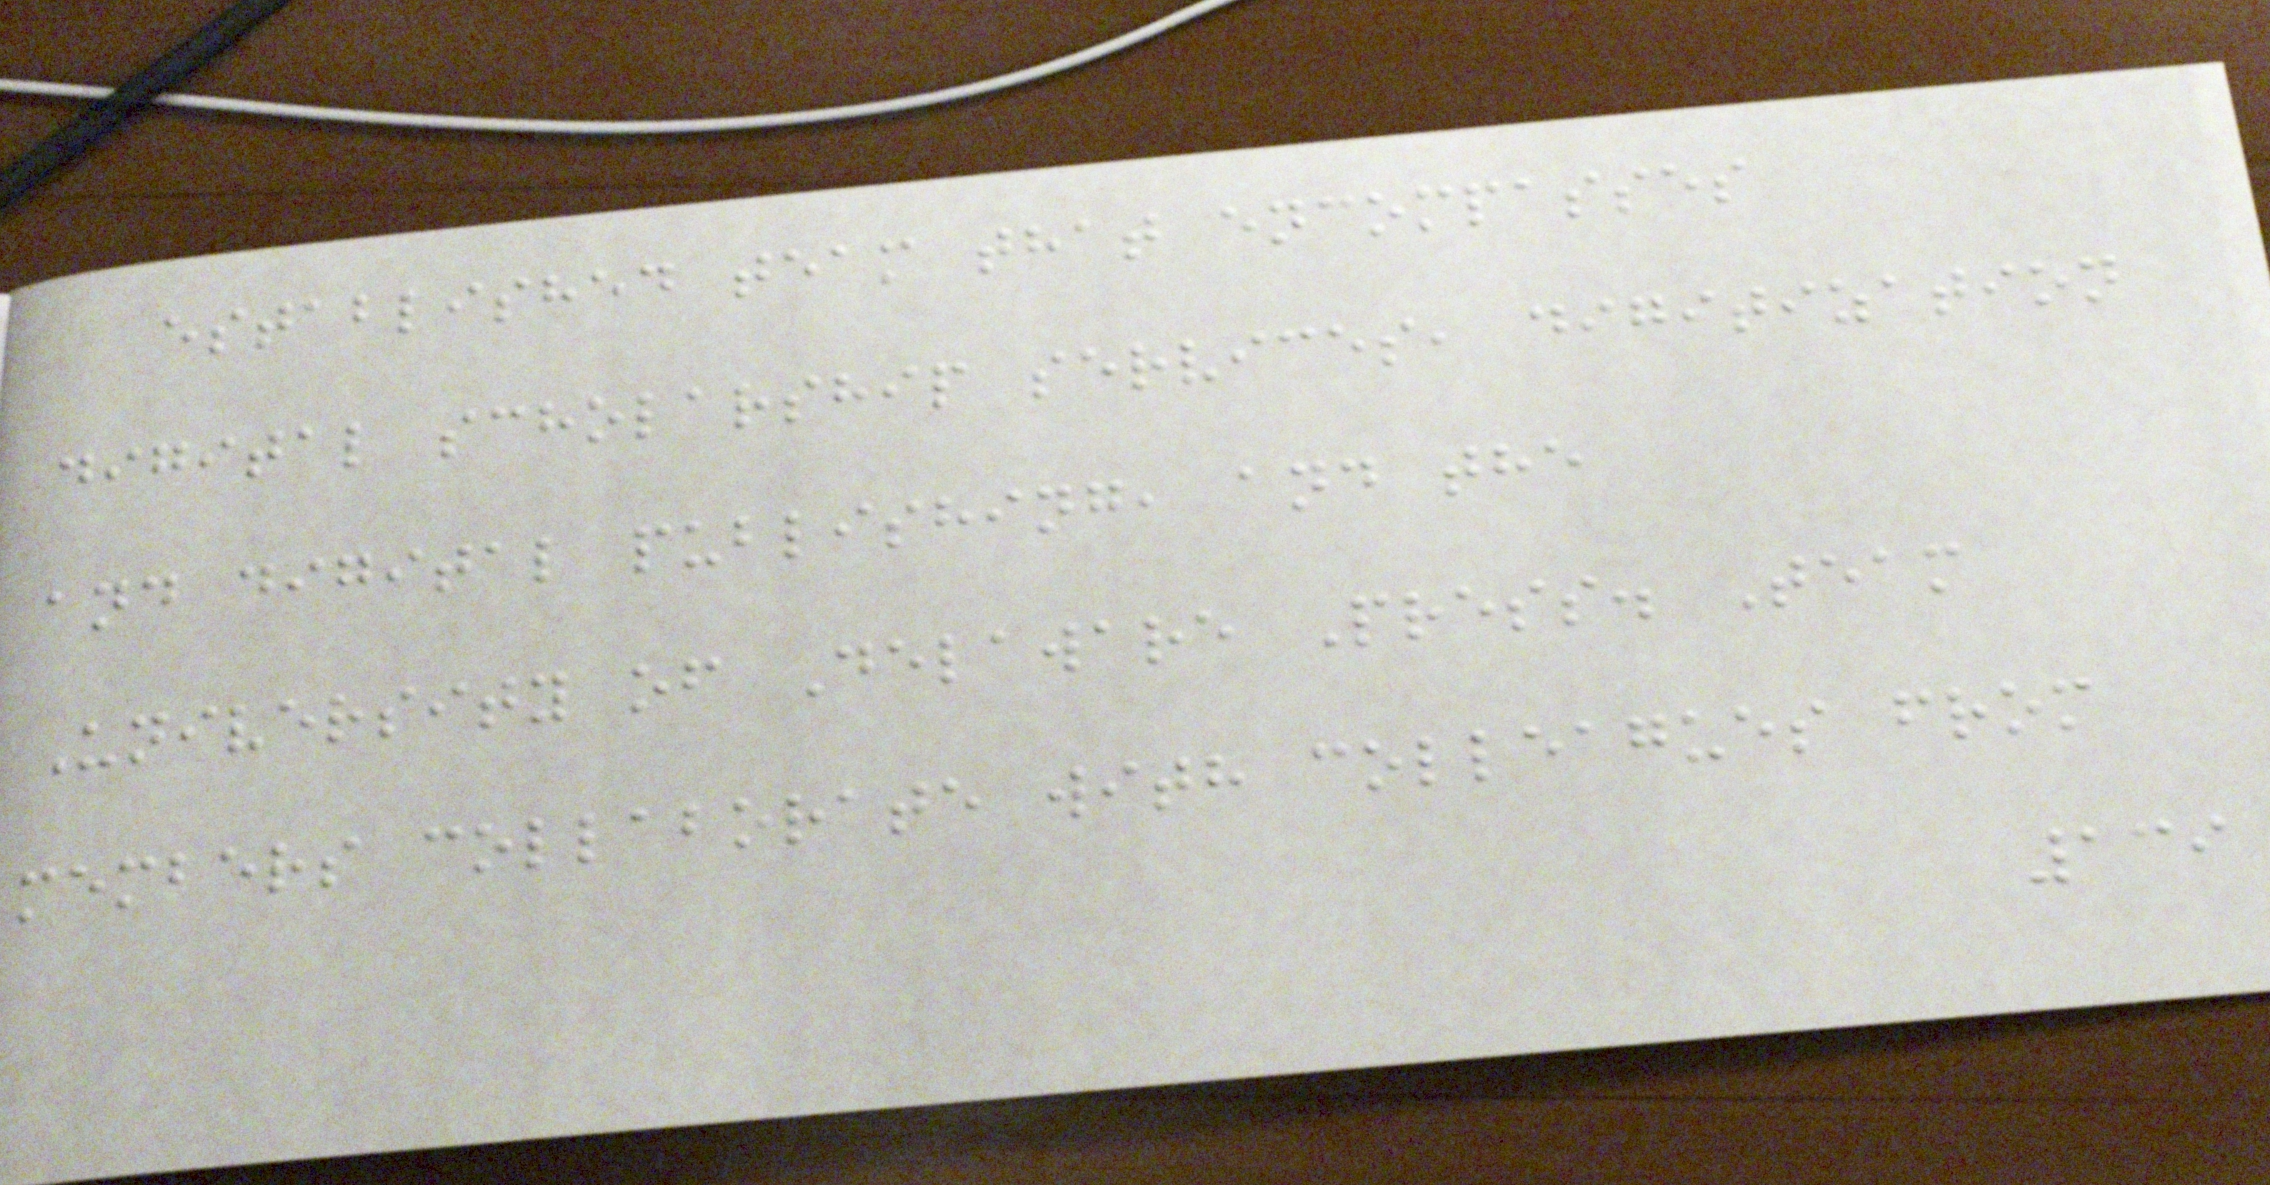established team that encompasses
digital scholarship services, digitization
and digital publishing, and the
University of Delaware Press. Team
members collaborate with colleagues from
139
